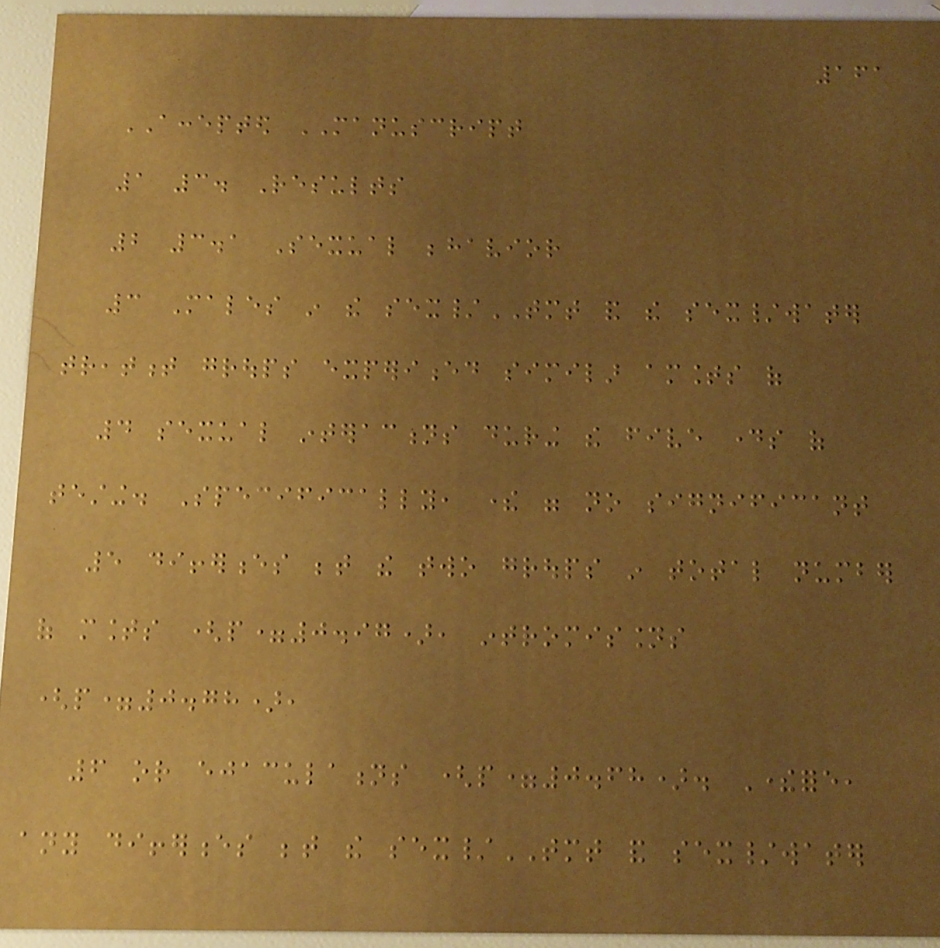161
ACCEPTED MANUSCRIPT
1 3. Results
2 3.1 Sexual behavior
3 Males in the sex/TMT and the sex/water
treatment groups experienced similar amounts of
4 sexual interactions during the five days of
testing. Specifically, there were no significant
5 differences between the two groups in total number
of mounts (p=0.97), intromissions
(p=0.78),
6 or ejaculations (p=0.68). Therefore,
any differences between the sex/TMT and sex/water
